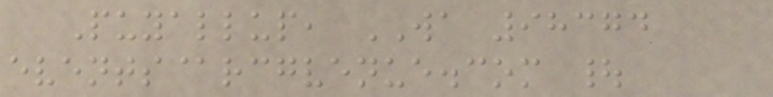Puyallup, WA 98374
events@rcgvenue.com |
